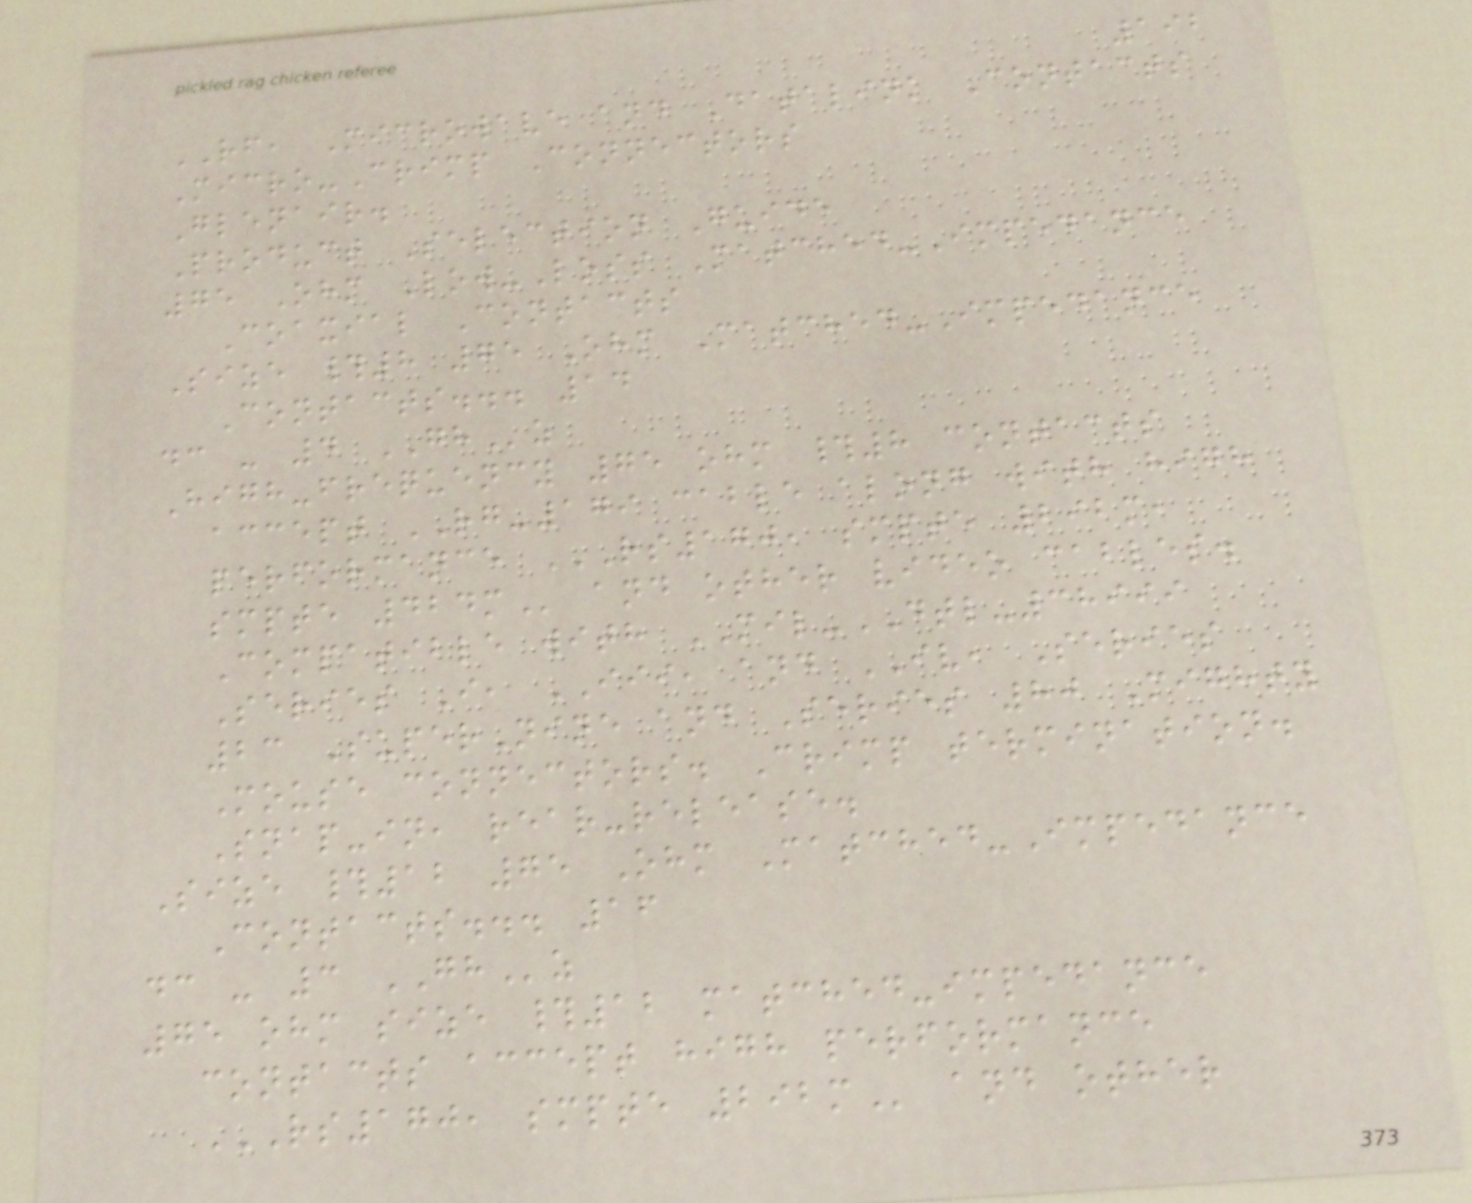192
RF, Microwave and Datalink Contacts
Micro-Crimp Connectors
Glenair.
Product Selection Guide
75 Ohm Low-Loss Matched-Impedance
Coaxial Contacts
Size #8 75 Ohm Matched-Impedance
Contacts... 14
dc - 4 GHz
High-frequency 75 ohm #8 contacts
accept RG-179 cable along with high
performance RS170, SMPTE 292M,
SMPTE 424M and other video cables.
Compatible with MIL-DTL-38999
Series I, III, and IV, Series
23 SuperNine and Series 80 Mighty
Mouse connectors. Crimp termination.
Snap-in, rear-release.
Size #12 75 Ohm Matched-Impedance
Contacts... 16
dc - 3 GHz
75 ohm size #12 matched-impedance
contacts accept high performance
RS170, SMPTE 292M and other
